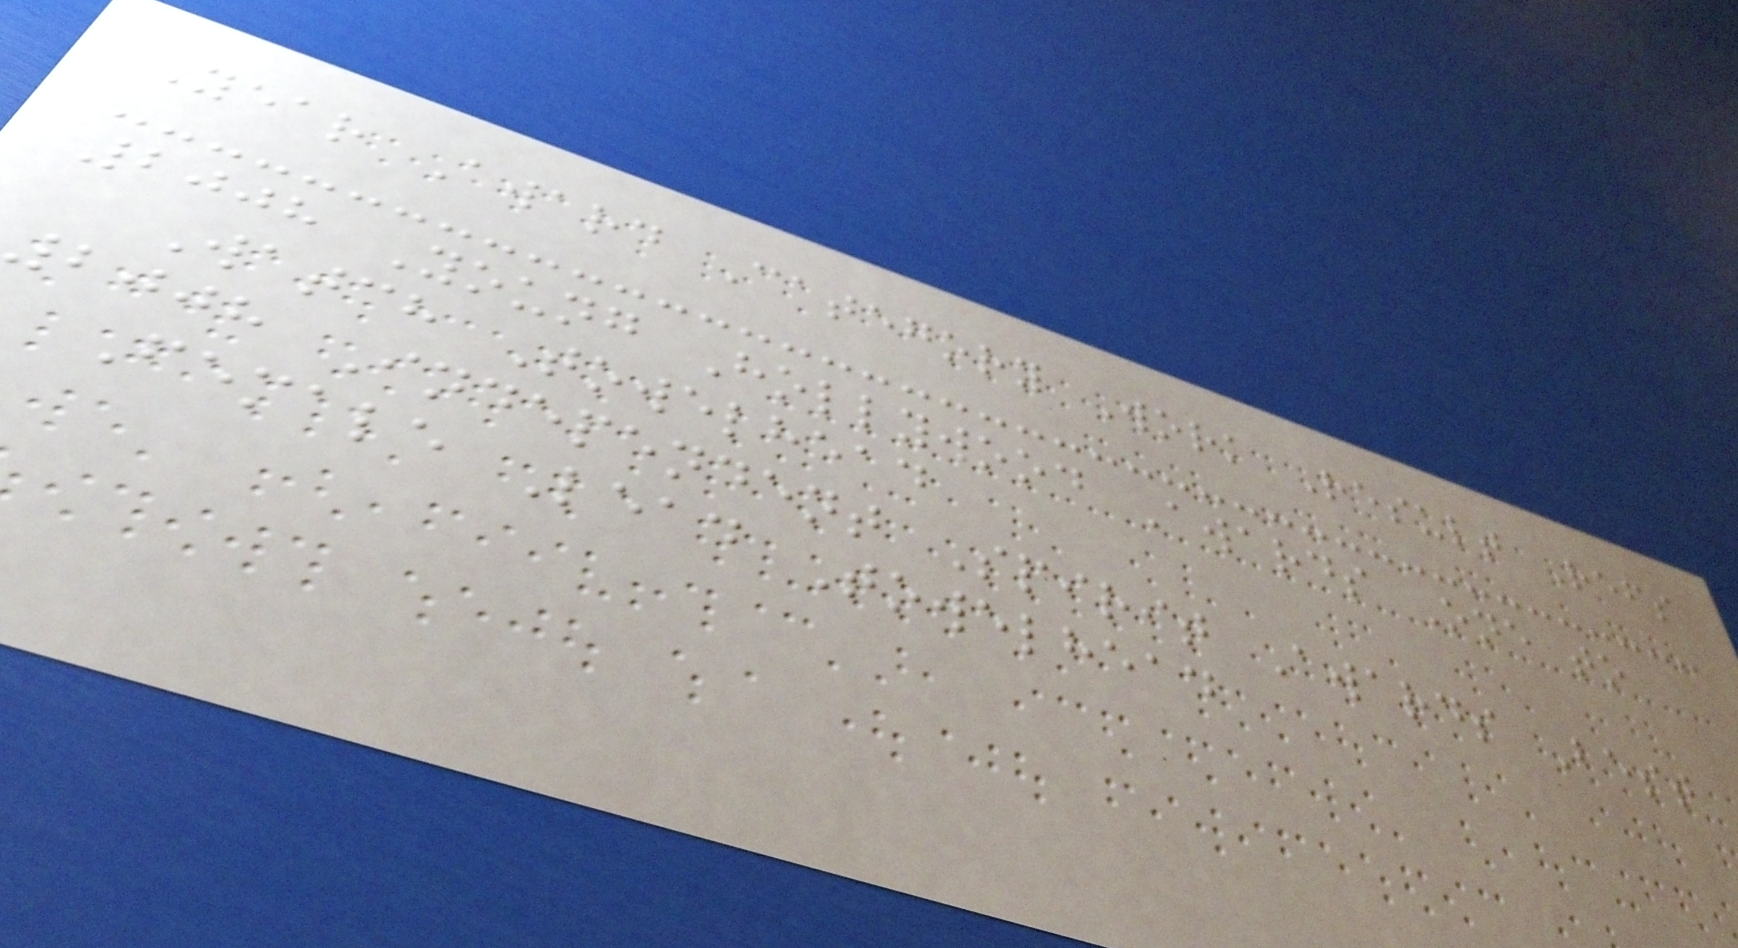Year Award Category Work Result Refs
2008 Young Hollywood Awards One to
Watch Towelhead
2008 Independent Spirit Awards Best
Female Lead Towelhead
